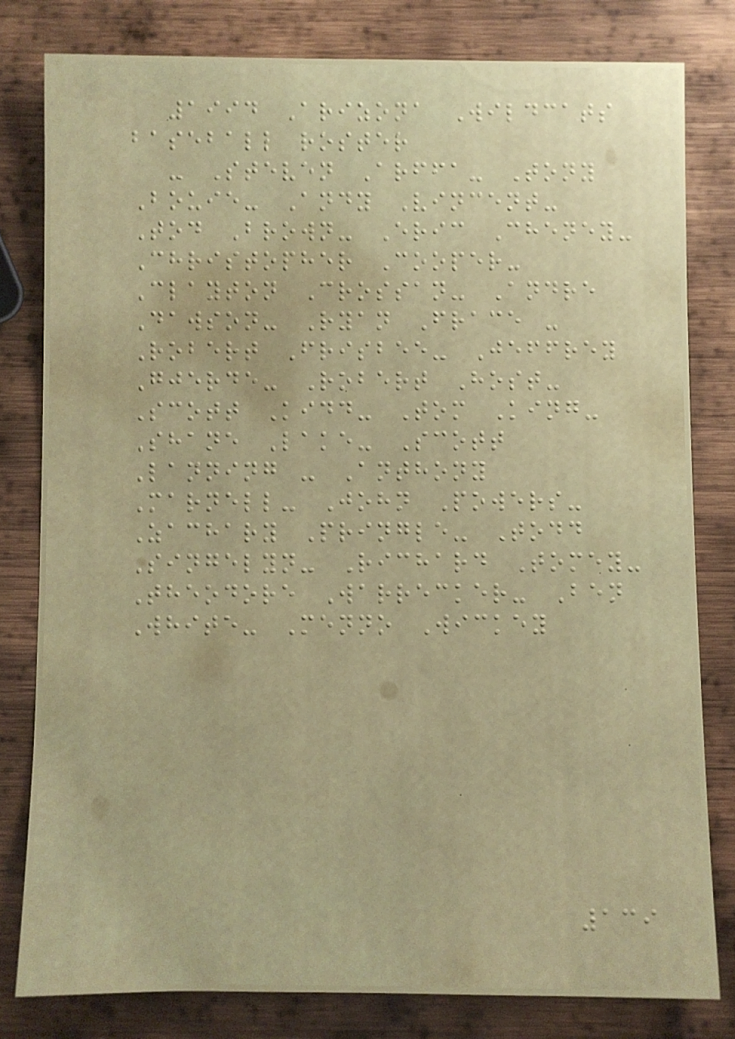1994 Arizona Wildcats
baseball roster
- Steven Arffa- Tony
Bouie- Andy Vincent-
Tod Brown- Eric Cheney-
Christopher Cooper-
Clayton Crossan- Andre
Dawson- Ryan Frace -
Robert Frisbee- Jeffrey
Gjerde- Robert Host-
Scott Kidd- Tom King-
Shane Lake- Scott
Lanning - Anthony
Marnell- John Powers-
Zachary Pringle- Todd
Singelyn- Richard Tomey-
Theodore Warrecker- Ben
White- Menno Wickey
139
